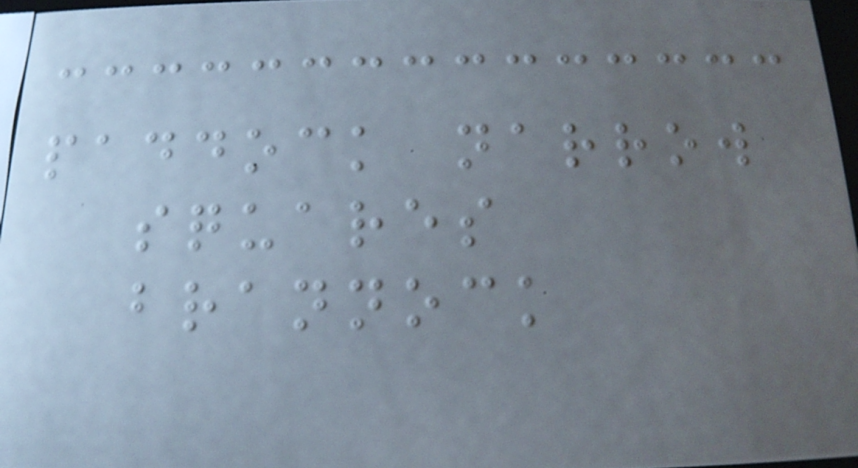paddock narrow
squares
brannock
